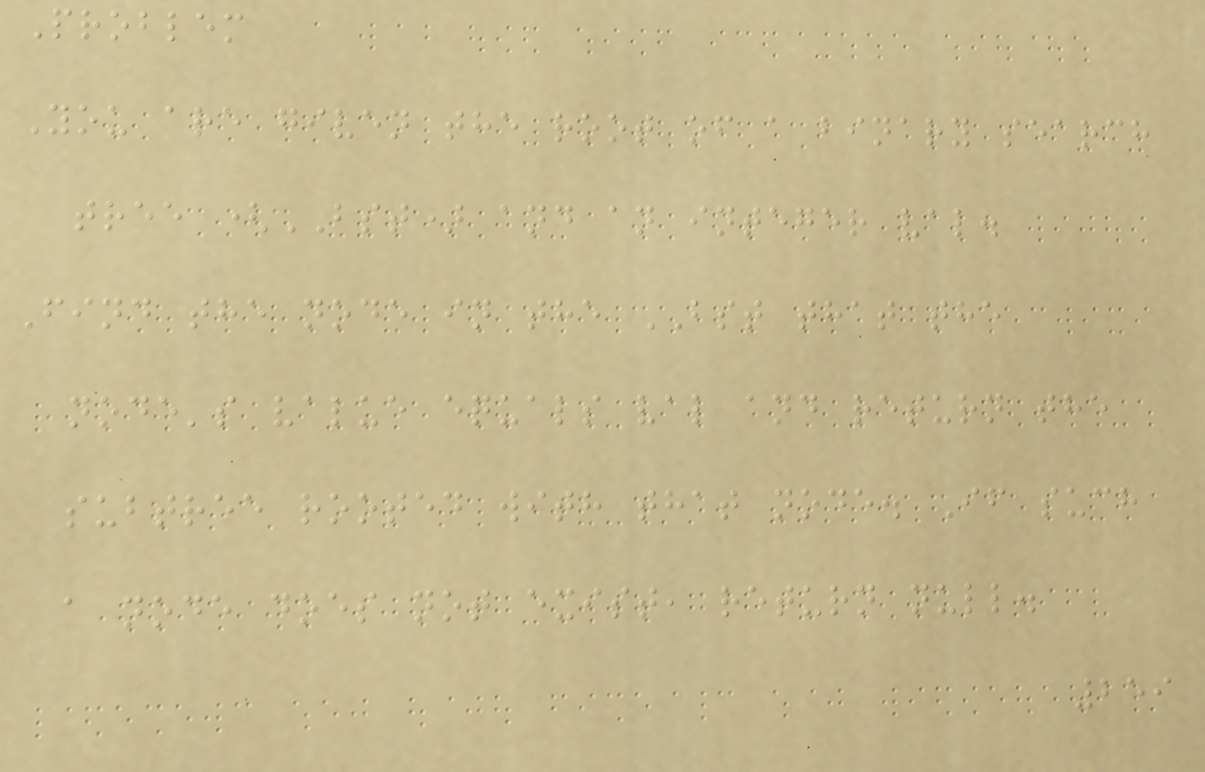Problem
You are given the root of a binary search
tree (BST) and an integer val.
Find the node in the BST that the
node's value equals val and return the
subtree rooted with that node. If such
a node does not exist, return null.
259
